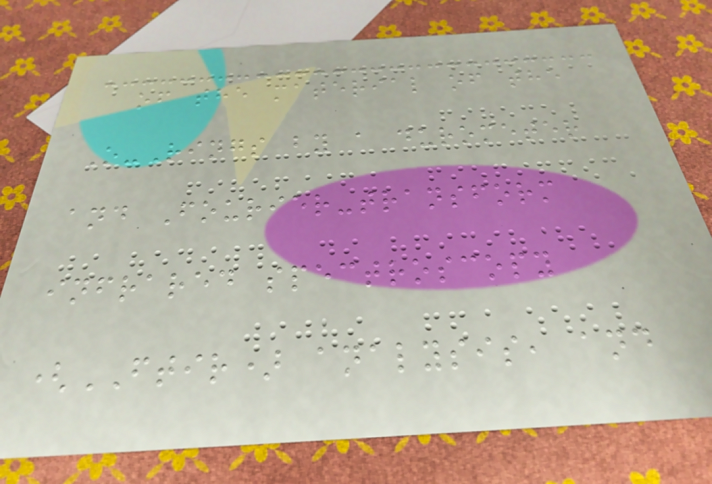of the material of the
O-Rings by a durometer
and Fourier-transform
infrared spectroscopy
(FTIR) analysis, and
